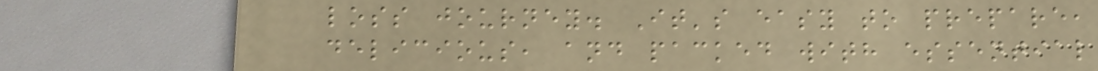loss journey. It's easy to prepare,
delicious, and packed with essential
